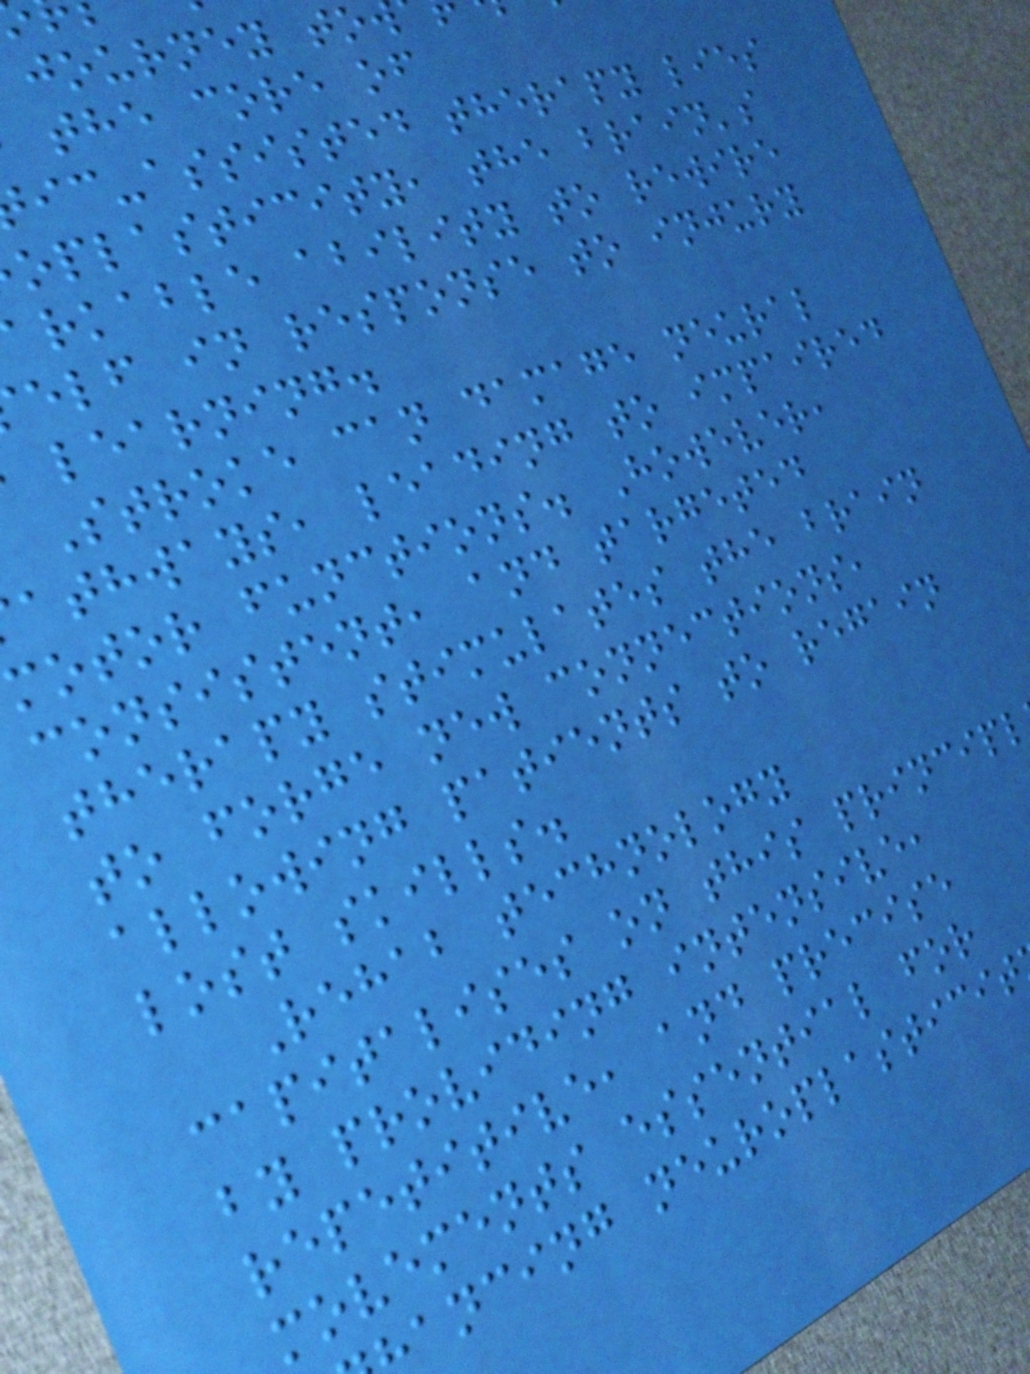journey to
the core of
ic-assisted therapy lies
oplasticity, the brain's
rkable ability to rewire
elf in response to injury
learning.
Stroke can damage neural
athways, leading to impaired
motor functions. However,
consistent, and targeted
therapy stimulates the brain
to forge new connections,
allowing patients to regain
lost skills.
Rehab technology
capitalises on this principl
by providing intensive,
repetitive, and precise
movements essential for
ancing neuroplasticit
